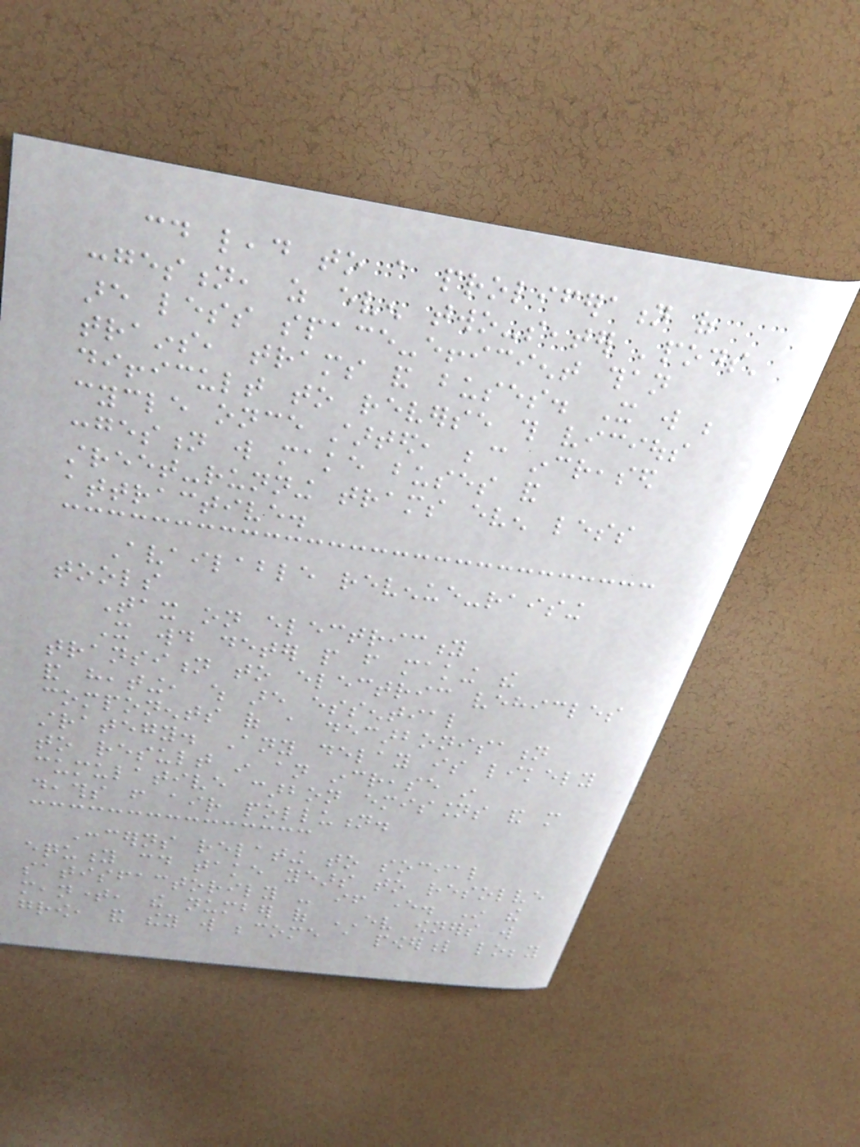could lead to a proliferation of
congestion, as even two-seater 'pods'
are less space-efficient than
trains, trams and buses. It will be
difficult to reverse this vicious
cycle once started, because increased
congestion will make buses and
street-running trams even less
attractive.
Available revenue-raising
tools
Tax on electricity
It would deter people from making the
transition to electric vehicles
and heating, which are essential
components of a decarbonisation
strategy. Any delay is likely
to result in an increase in
cumulative carbon emissions and more
deaths from air pollution.
Concerns relating to social
equity could take years to resolve
satisfactorily - if ever. In the
meantime, the number of EV owners will
grow, and they will become a powerful lobby
